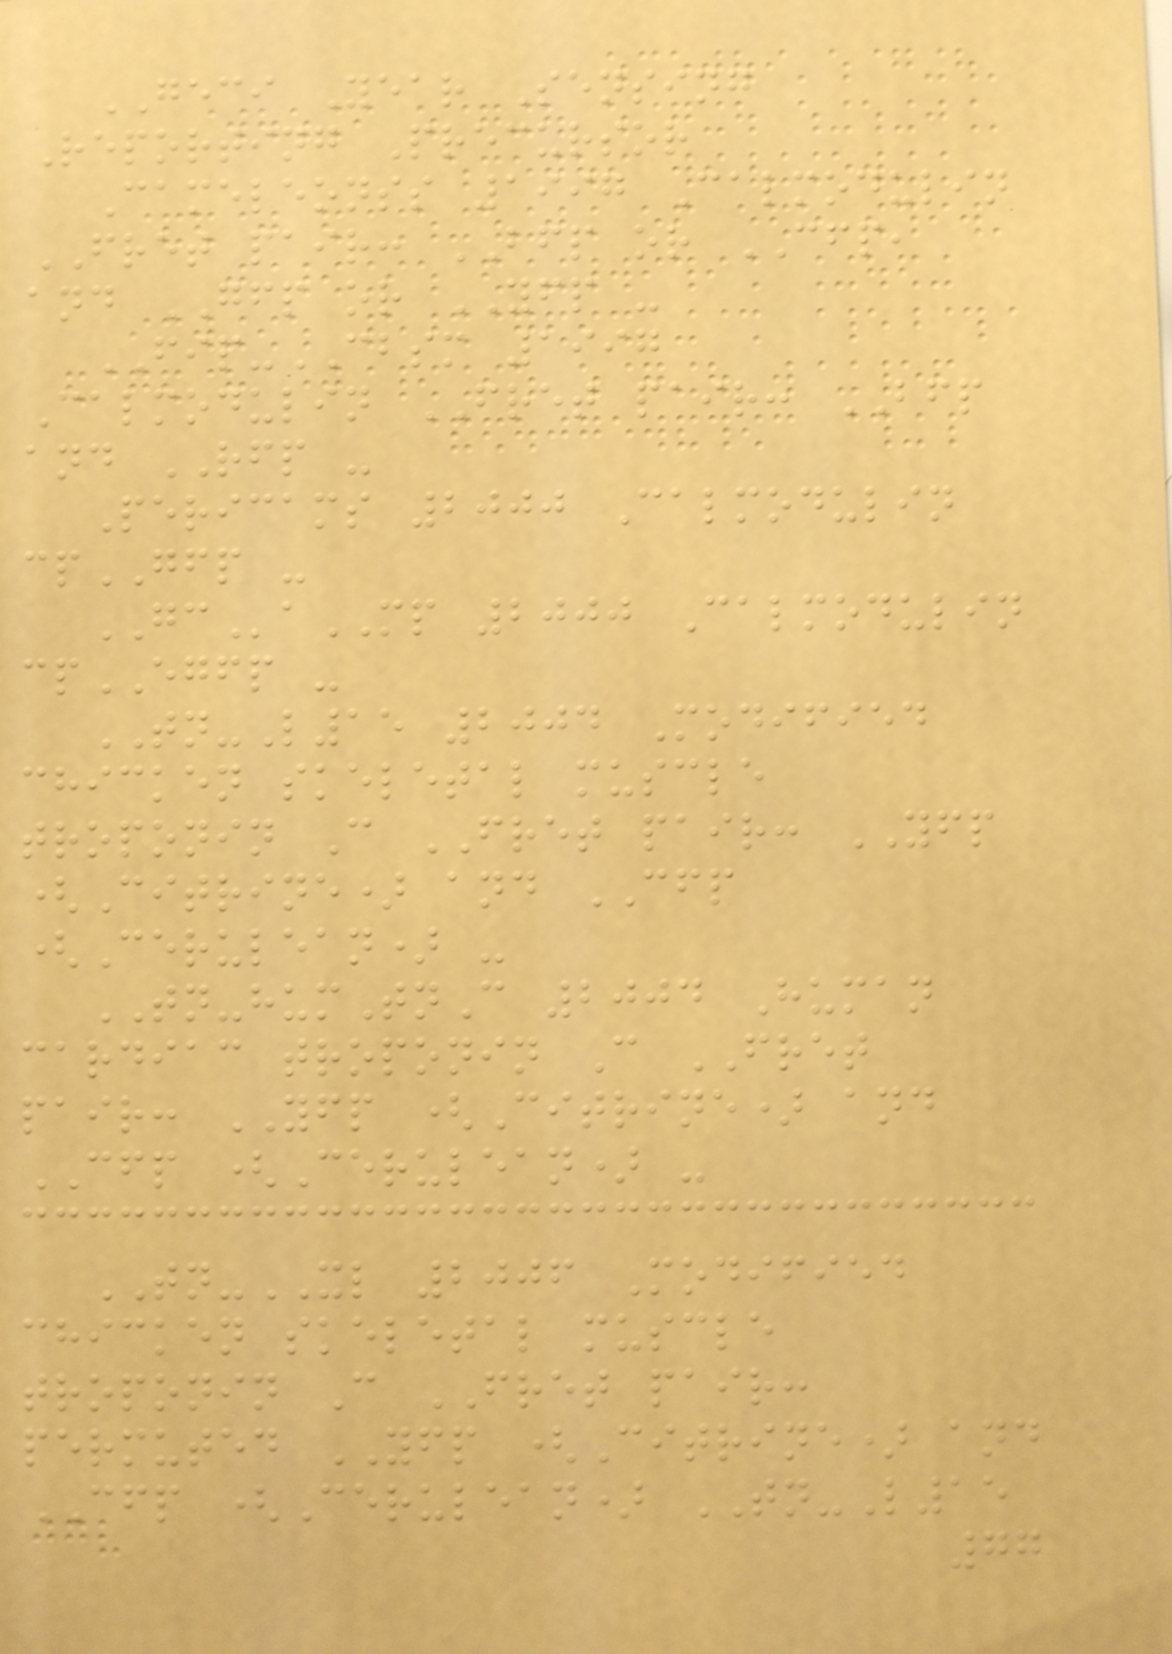GECI Year Sensing
Reporting Precursor
Cameleonss 1997 Calmodulin
FRET pair: BFP or CFP,
and GFP or YFP -
FIP-CBSM 1997
Calmodulin FRET pair: BFP
and RFP -
Pericams 2000 Calmodulin
cpGFP -
GCaMP 2000 Calmodulin
cpEGFP -
TN-L15 2004 Modified
chicken skeletal muscle
troponin C FRET pair: YFP
(Citrine) and CFP
(Cerulean) -
TN-humTnC 2004 Human
cardiac troponin C FRET
pair: YFP (Citrine) and
CFP (Cerulean) -
TN-XL 2006 Modified
chicken skeletal muscle
troponin C FRET pair:
permuted YFP (Citrine) and
CFP (Cerulean) TN-L15
77
